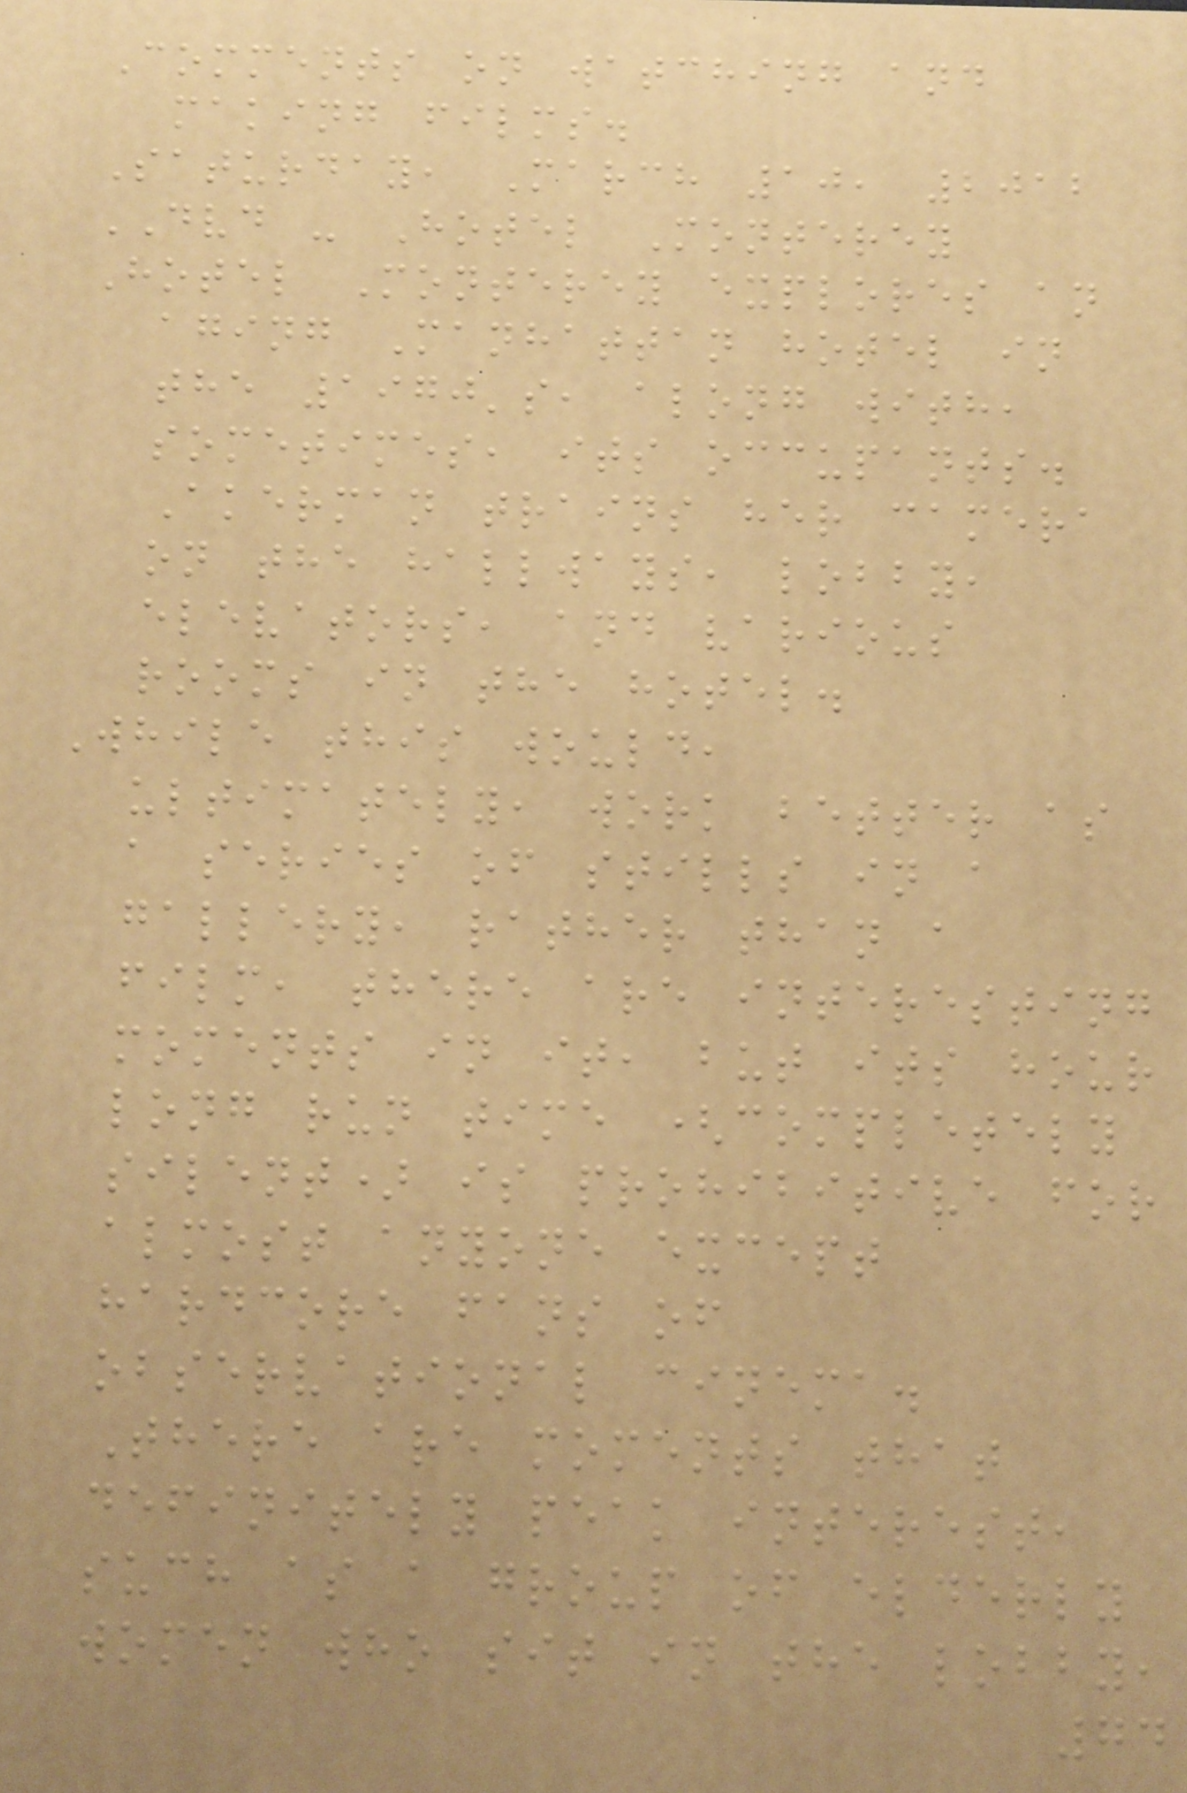Comments on watching and
making films.
Saturday, March 10, 2012
DVD - Hotel Monterey
Hotel Monterey explores an
aging Manhattan hotel in
the 1970's, along with,
sometimes, its occupants.
Akerman trains her camera
on the hallways, lobby,
elevators, and various
rooms in the hotel.
While this would,
ultimately, work better as
a series of stills in a
gallery, rather than a
film, there are interesting
moments in it, but its hour
long run time (completely
silent) is prohibitive for
almost anyone except
hardcore fans of
observational cinema.
There are moments that
definitely peak interest,
such as a group of elderly
women who sit in the lobby,
74
